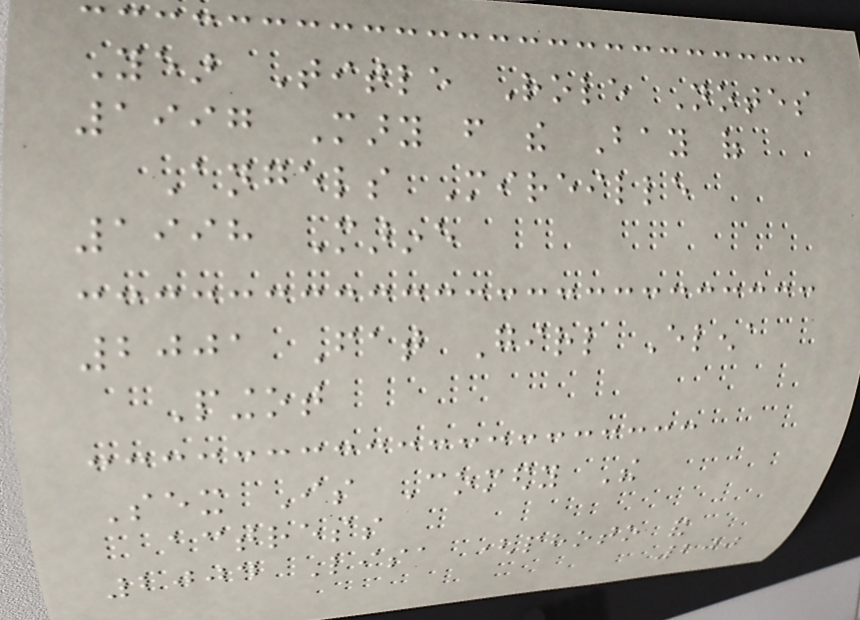Year Title Role Notes
1997 Mary from the Bay of
Angels Mireille
1998 Marine
2001 Fat Girl Elena
Pingot
Sex Is Comedy The
actress
2004 Lisa (photo and
200
